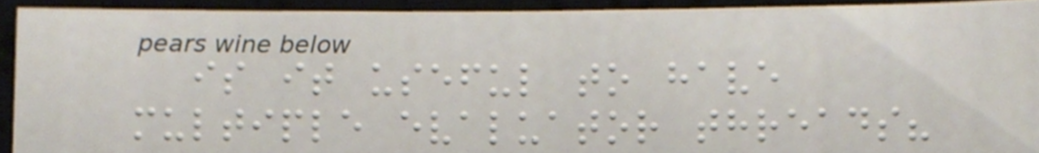is it useful to have
multiple evaluator threads?
